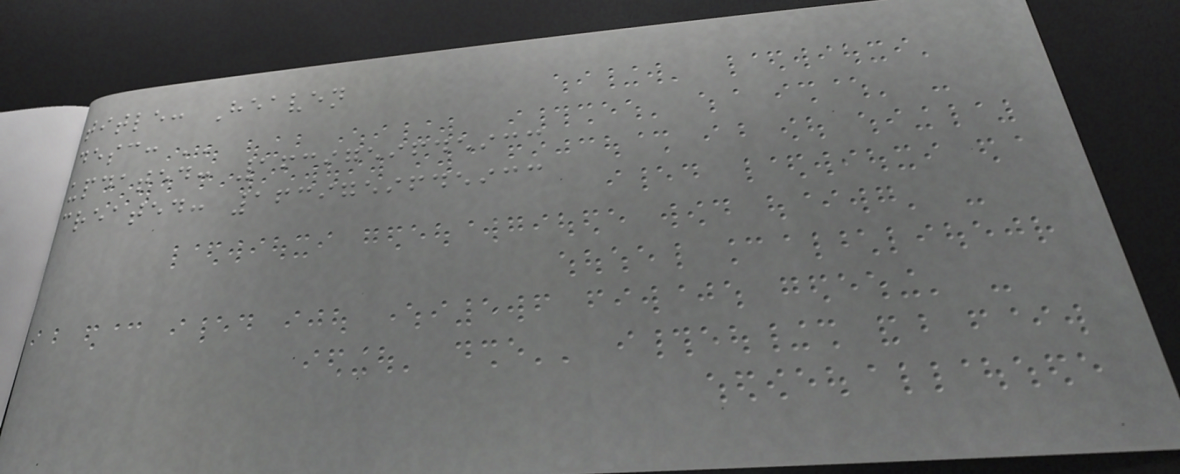title: Heaven
desc: ''
updated: 1639759645933
created: 1639759645933
